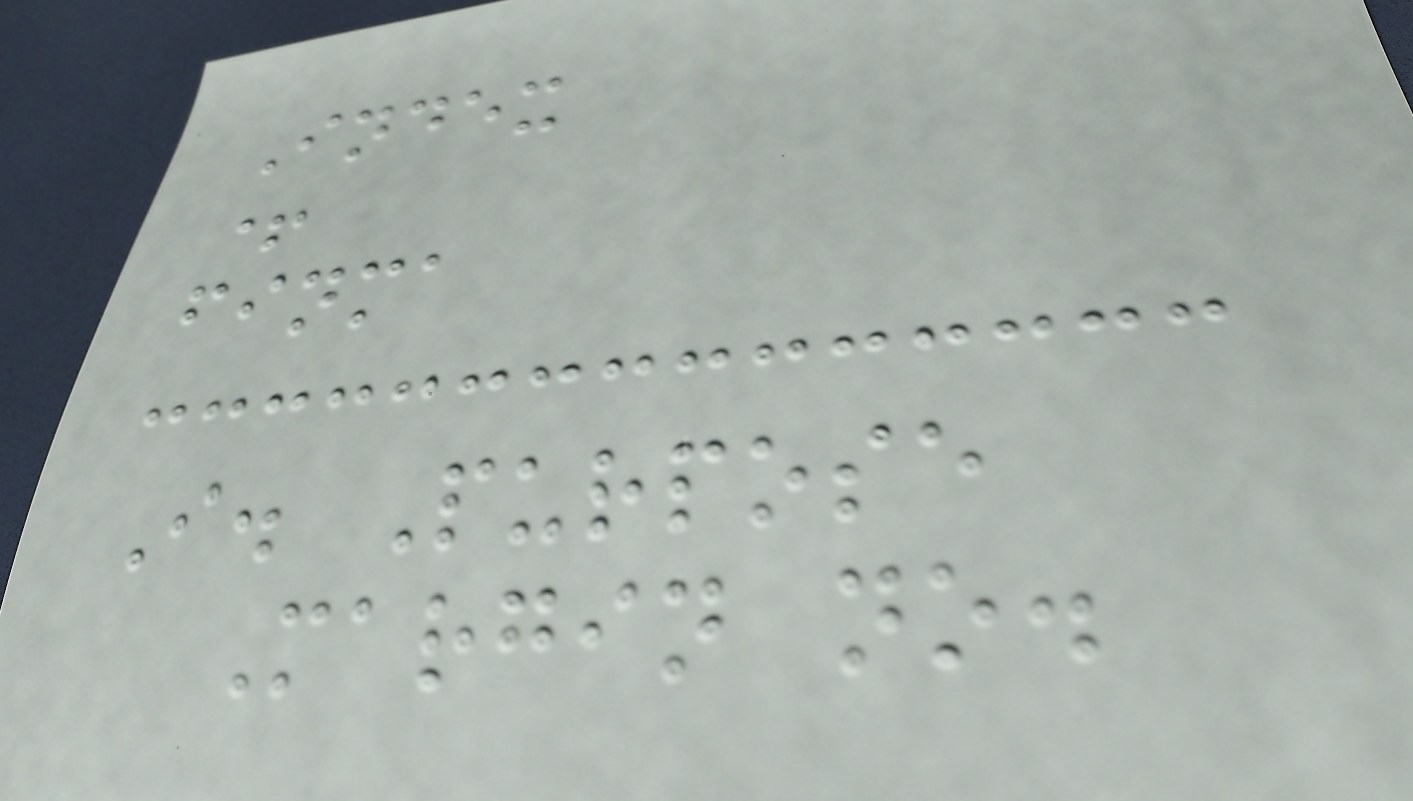Index
+
finma
I. Purpose
Margin no.
